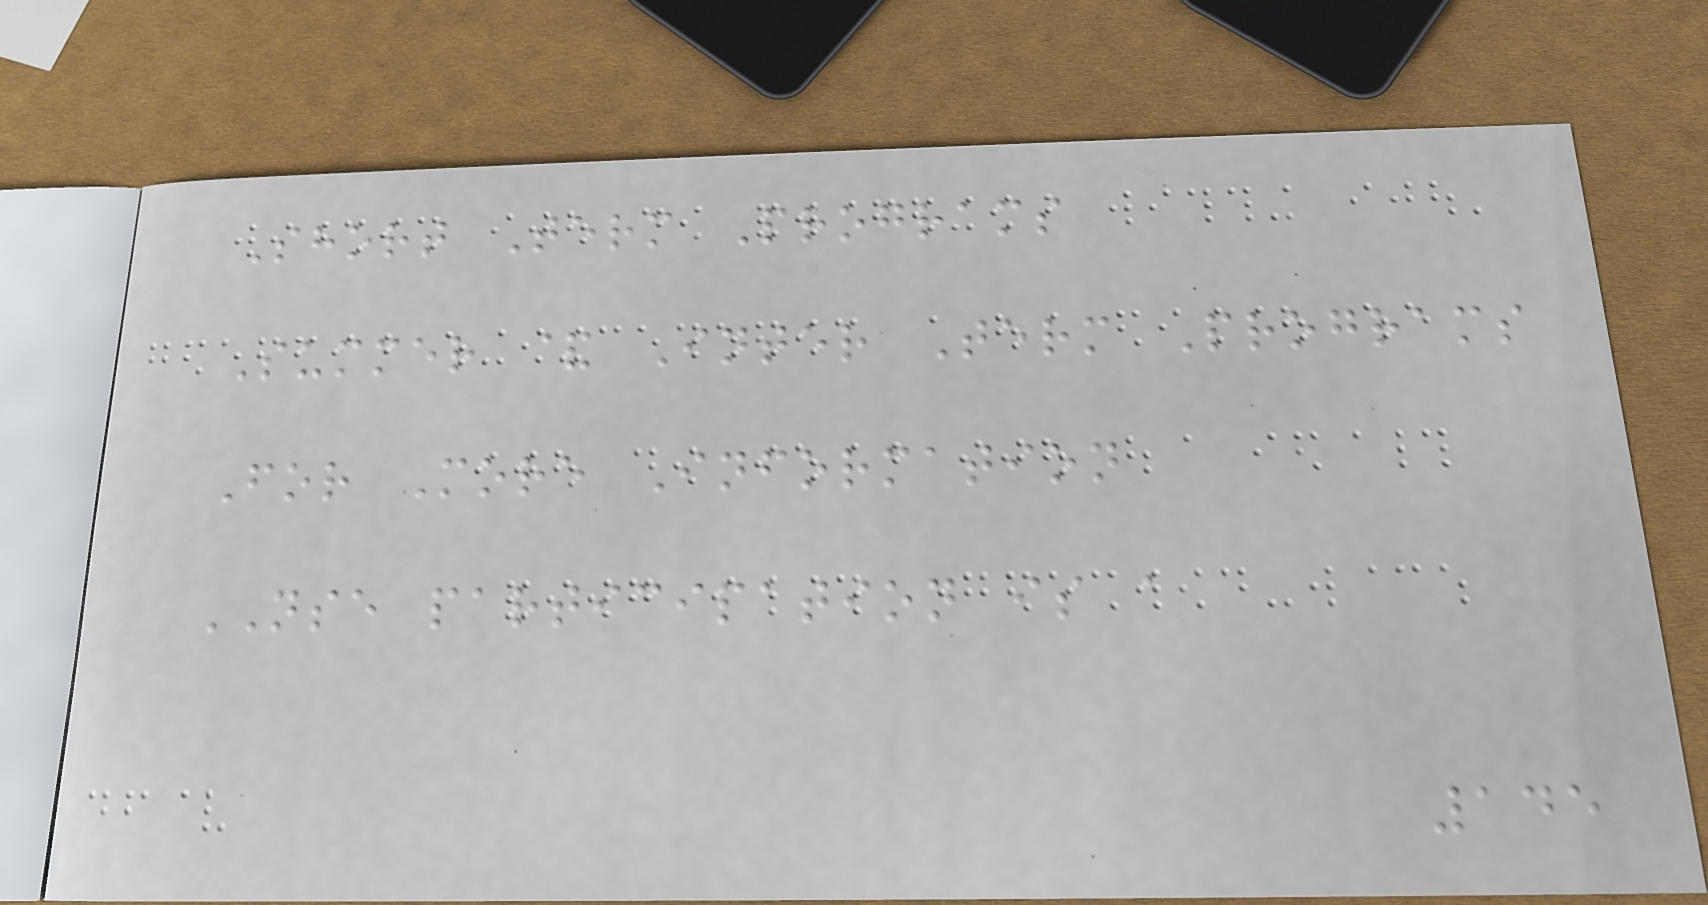Short Term Programs
Summer & Inter Term Programs
For More Information
NSE participation is a
145
